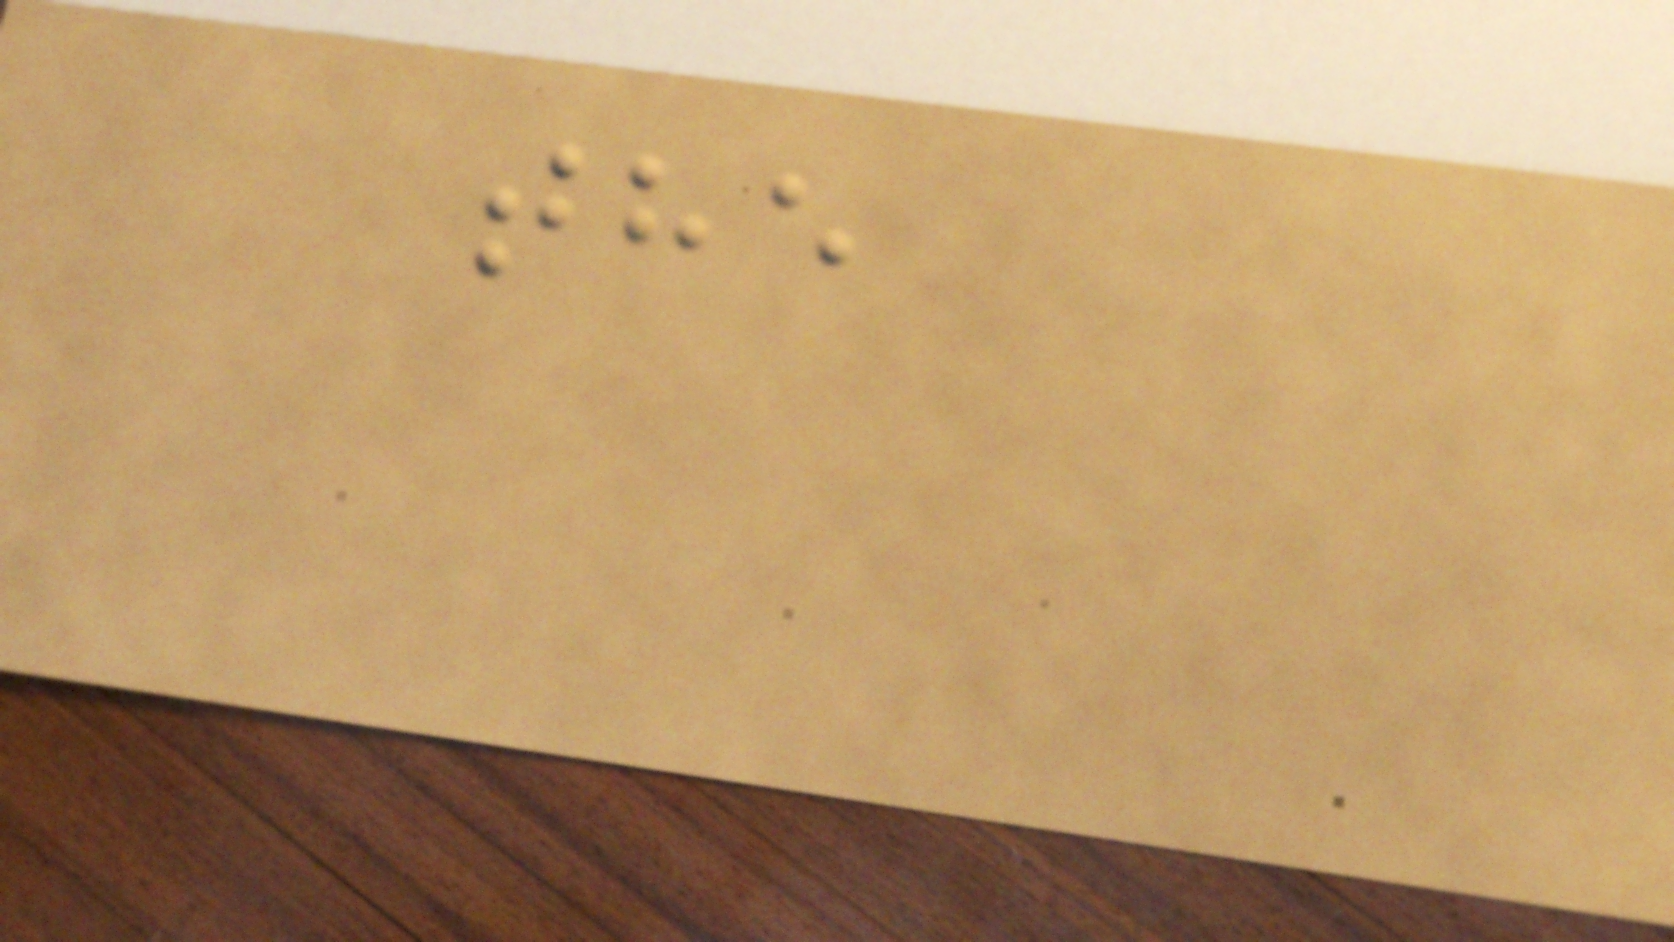the
